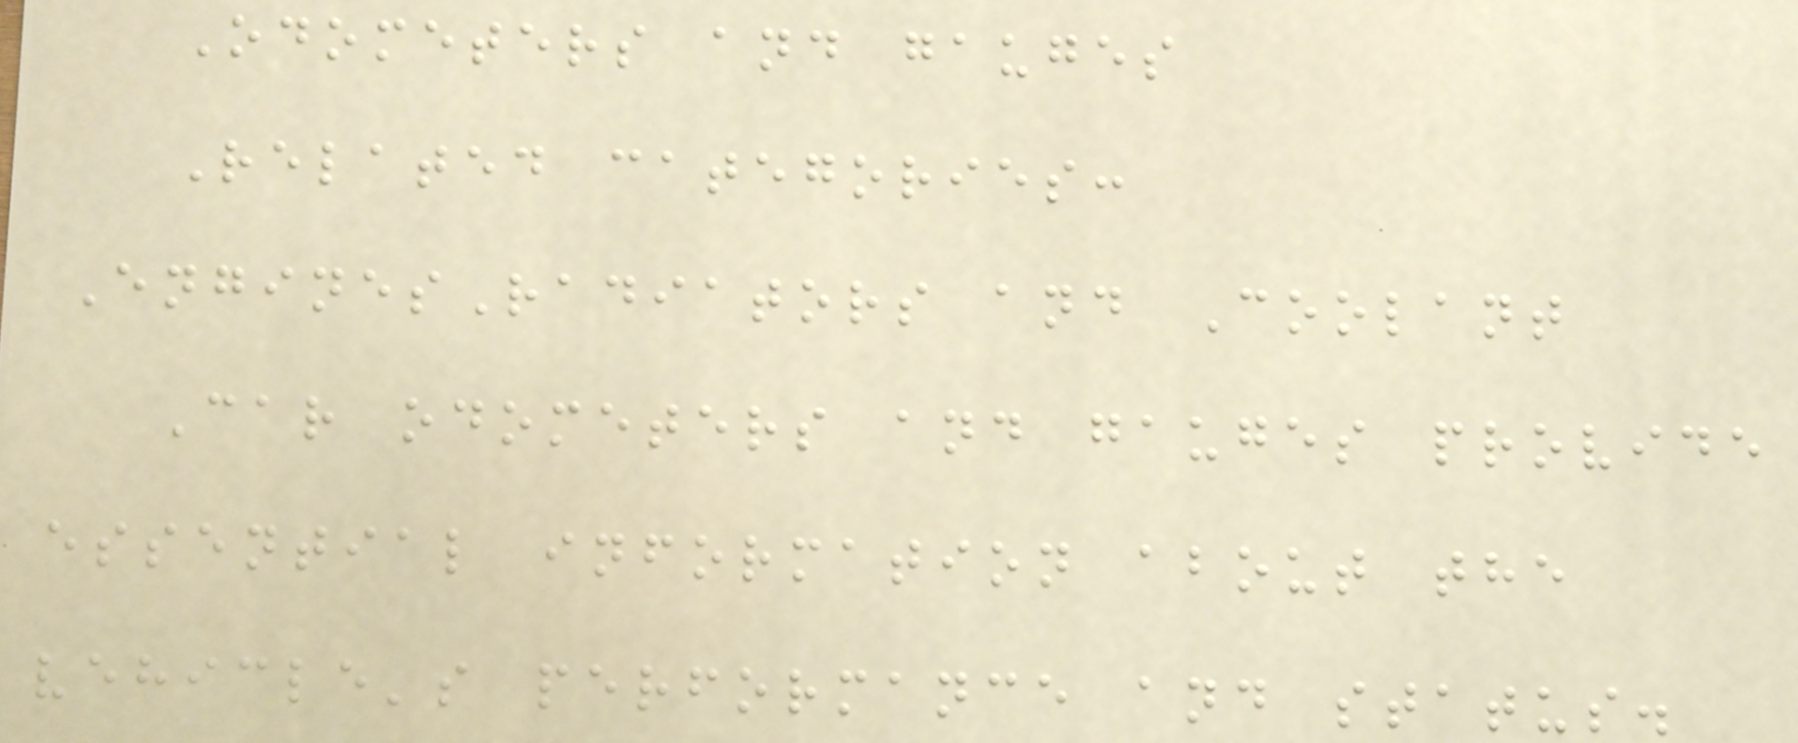Odometers and gauges
Related categories:
EnginesRadiators and Coolant
Car odometers and gauges provide
essential information about the
vehicle's performance and status.
